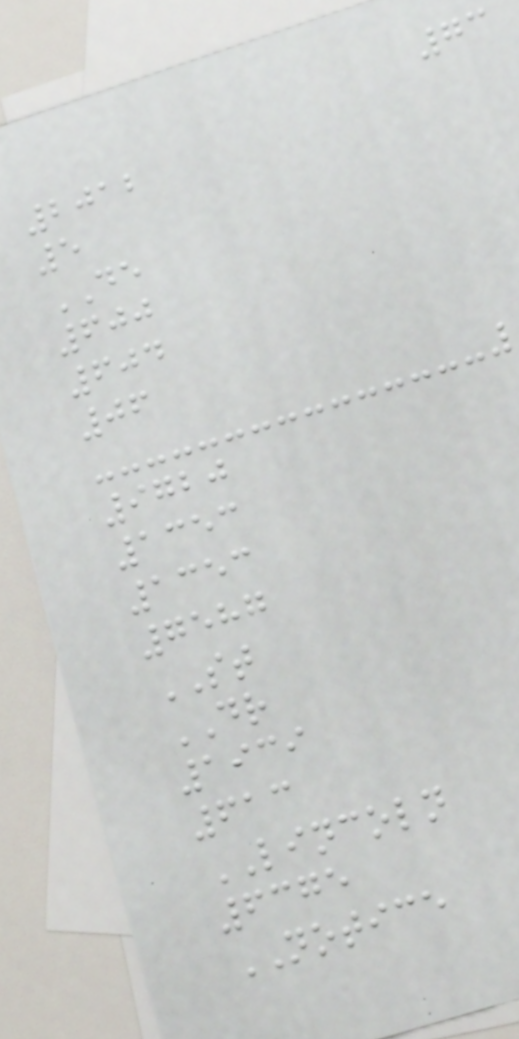73
2012
5
DE
600
604
06
9720
1353
1353
7587
ST
DR
1939
613
LINCOLN
6375
NOTICE
